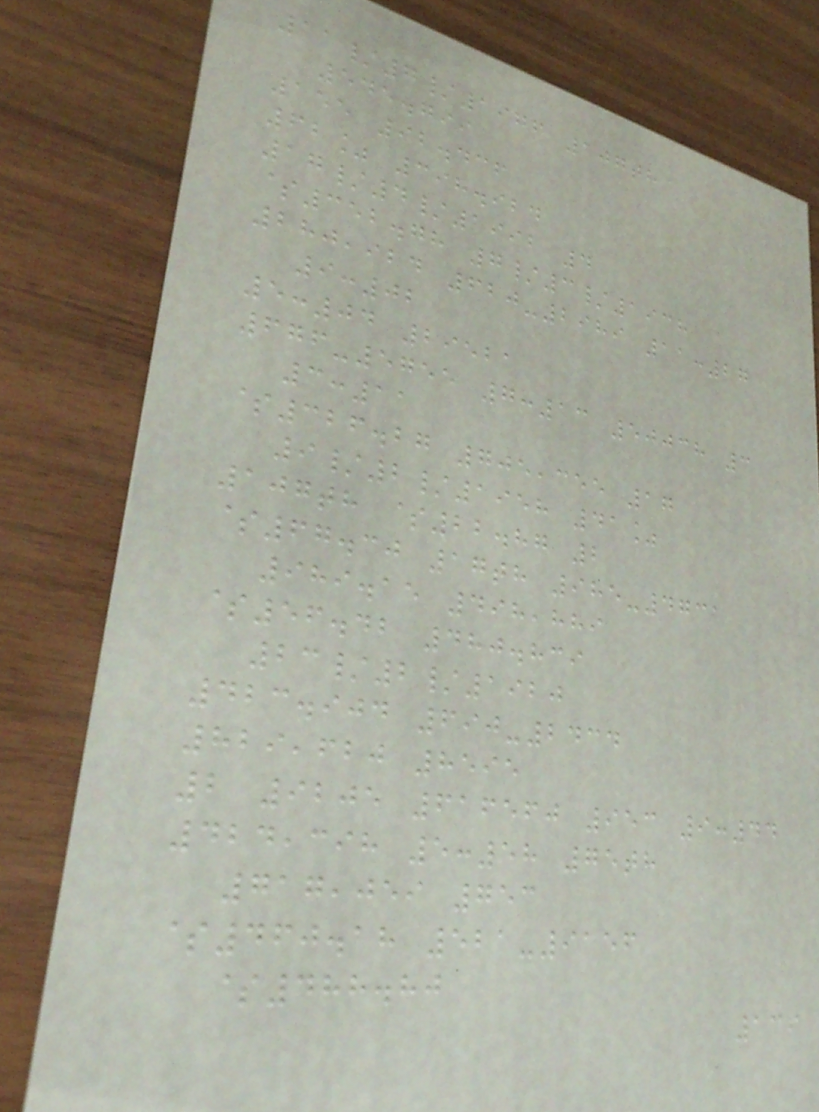11/7/1976 107th
545.799
155 92.436
62% 398.924
17/4/1992 4
$352.78 7/3/1938
280,924 620-2989 11:27
9:02
5:04 29521
676-5755 7:13 50038 3
3:11
$326.27 705,355 17
9/2/1958 41%
107th $22.87 2
$67.30 17th 985-4731
989.15 498,889
$56.42 480.839
23/2/1920
423.904 690-2434
829,620 8595
2 9205 616560 953 9:44
424,398 5:58 75th
717,059 753
$460.18 521-9156
$488.80
139
